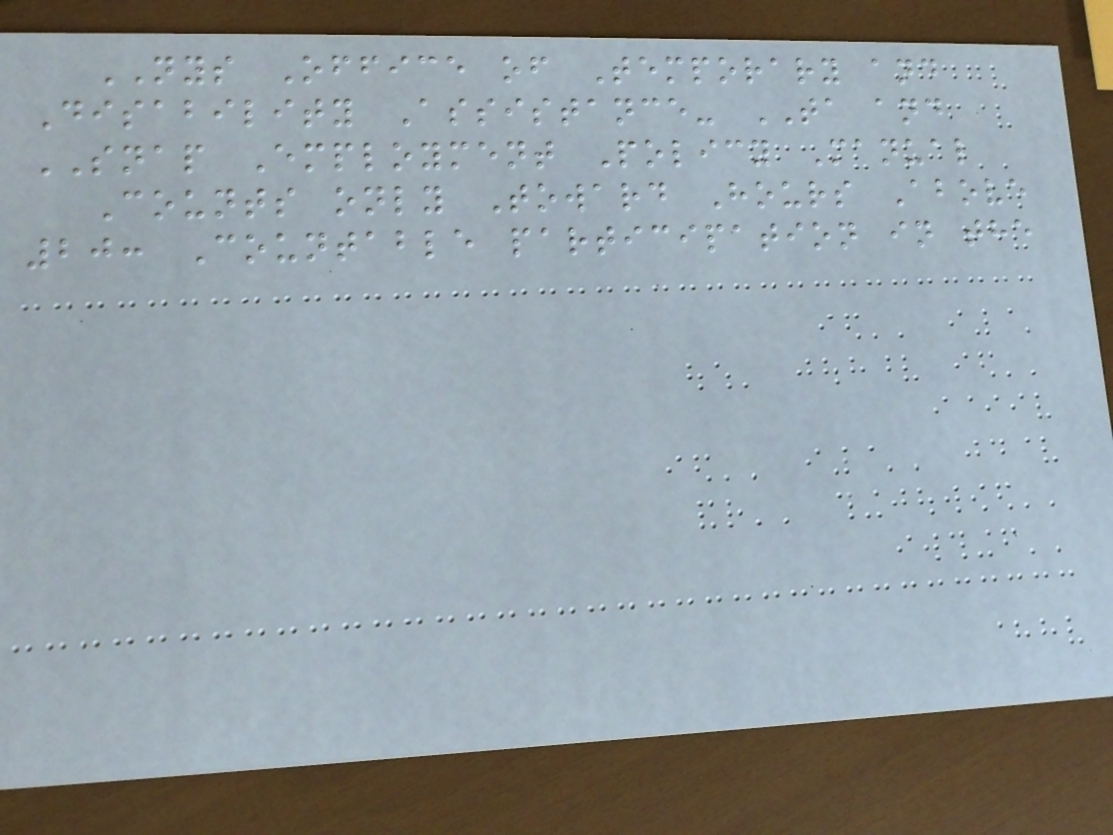NYS Office of Temporary and
Disability Assistance- TA and
SNAP Employment Policy Manual
Counts only Toward Hours Above
20: Countable participation in the
